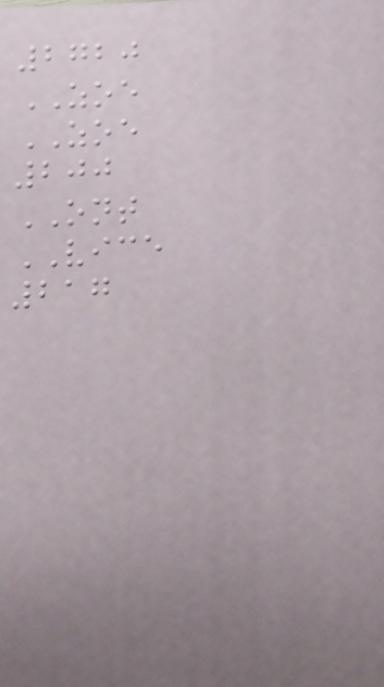2720
ZOE
ZOE
200
ONT
VICE
217
